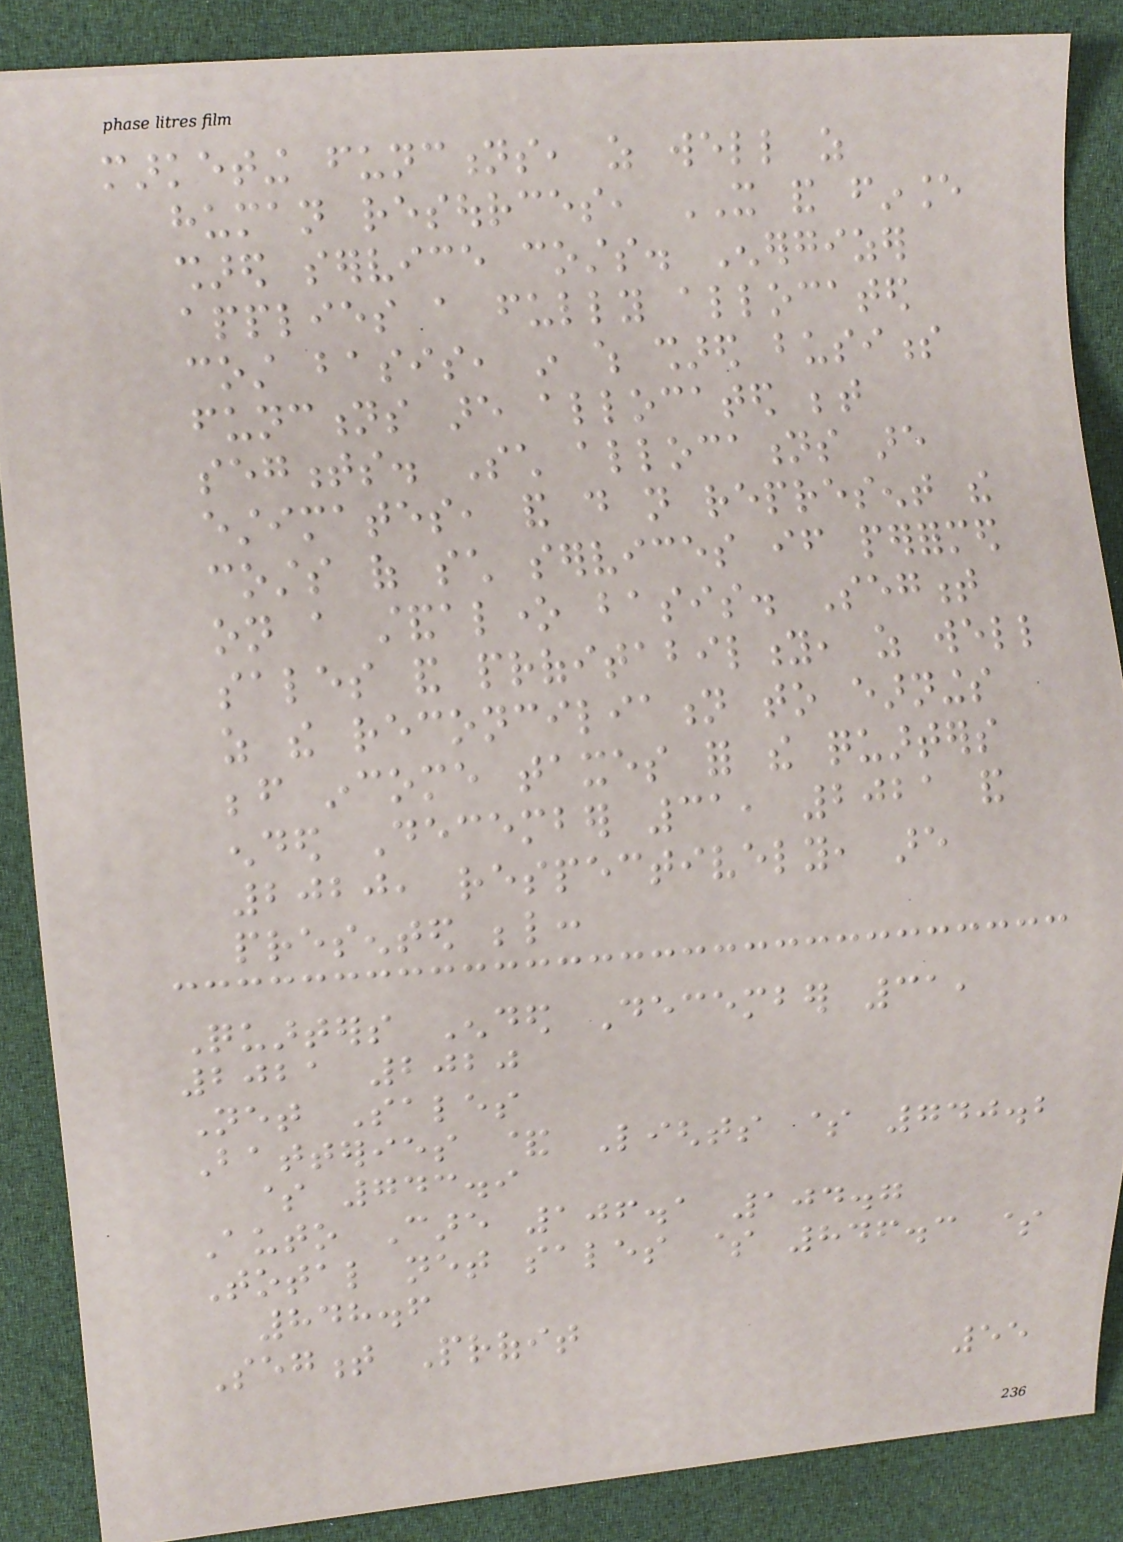marketing functions, as well as
human resources, IT and finance
shared service costs. Energizer
applies a fully allocated
cost basis, in which shared business
functions are allocated between
segments. Such allocations are
estimates, and do not represent the
costs of such services if performed
on a standalone basis. Segment
sales and profitability, as well
as the reconciliation to earnings
before income taxes for the quarters
ended December 31, 2021 and
2020, respectively, are
presented below:
Quarters Ended December 31,
2021 2020
Net Sales
Batteries & Lights $ 740.2
$ 743.9
Auto Care 106.1 104.7
Total net sales $ 846.3 $
848.6
Segment Profit
55
